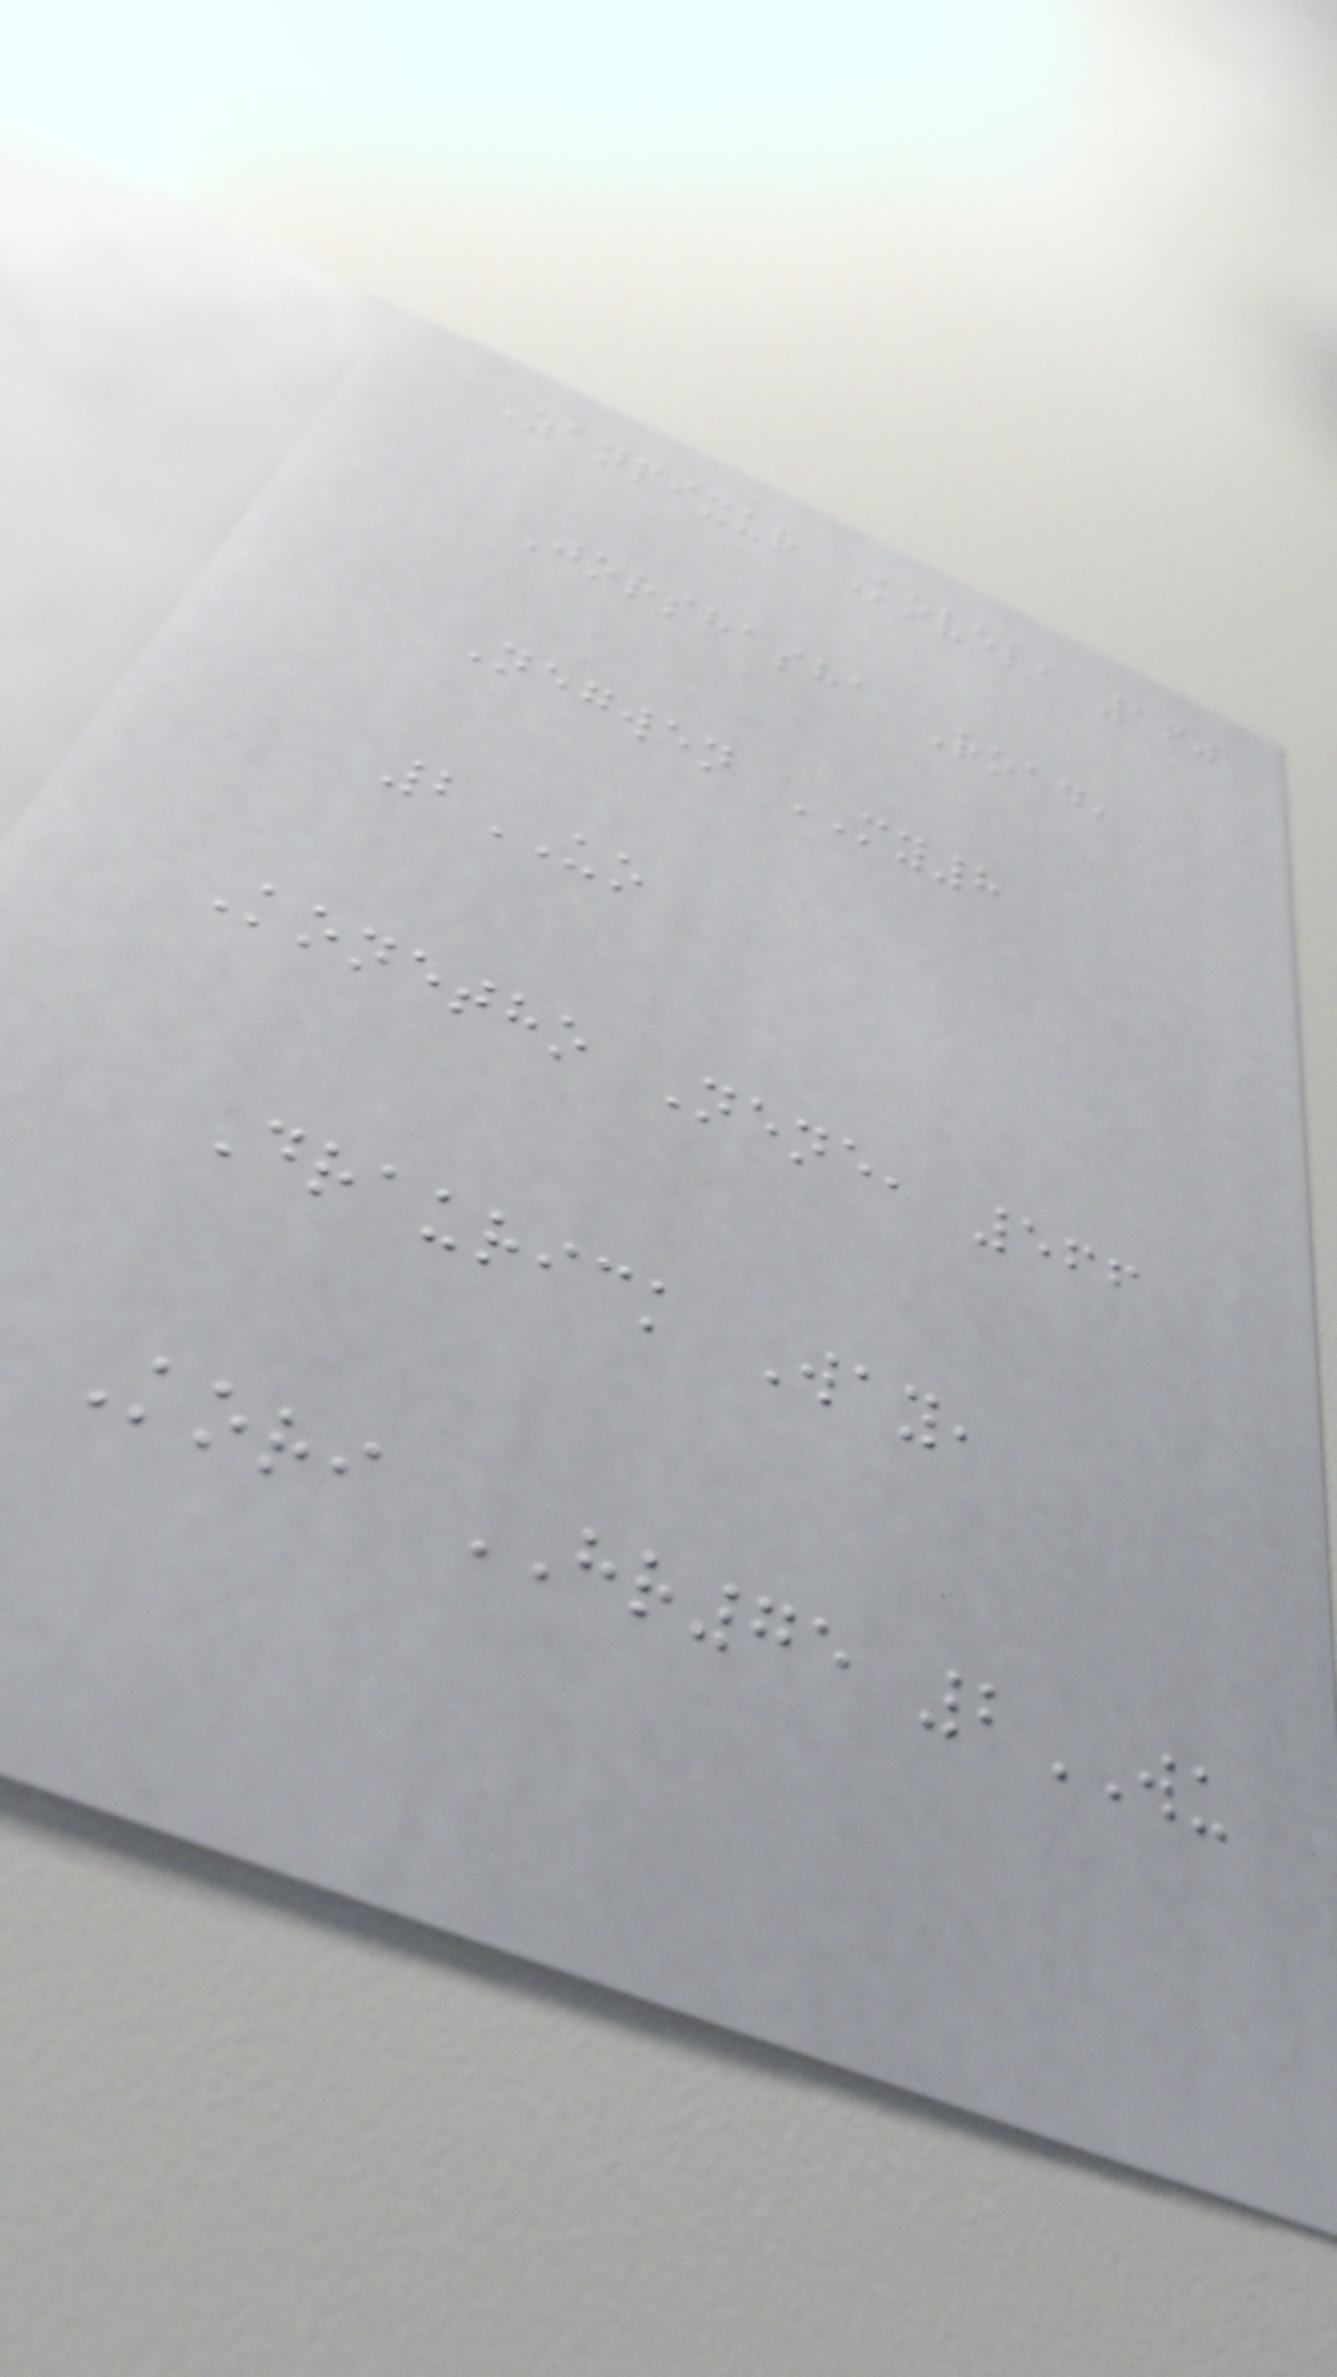Zanpixur Kovel, 160
Jorshasha Road,
Negwen MY8
2UO
Konetho Nene, 566
Draurick Way,
Kori HR75 2WU
